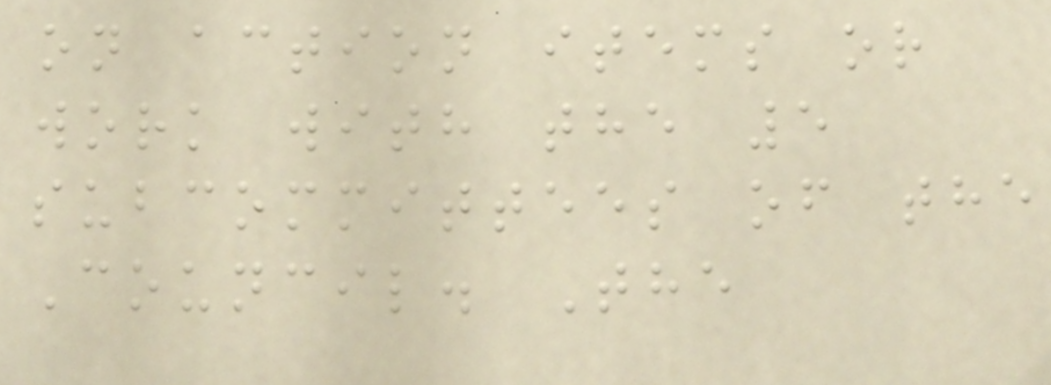on action items or
work with the 5
subcommittees of the
Council. The
